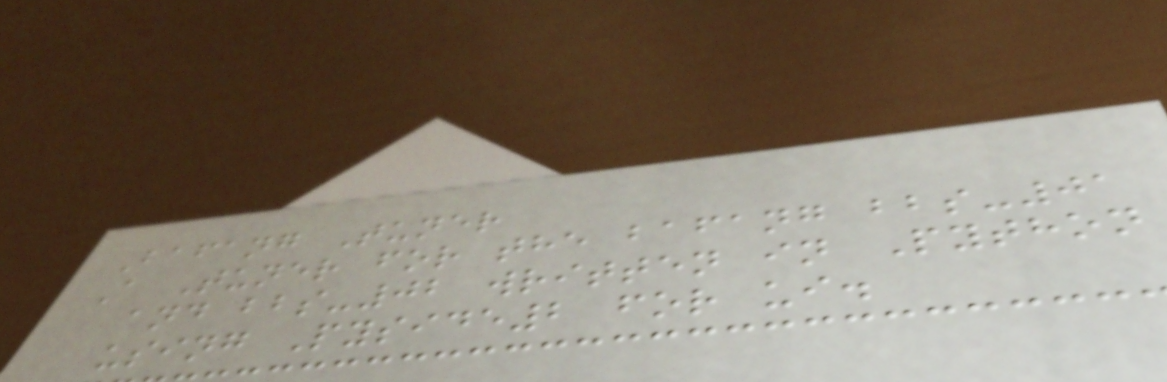Bafang Tuner
A Tuner for the bafang bbs-01
and bbs-02 written in Python
using Pyside2 for ui.
